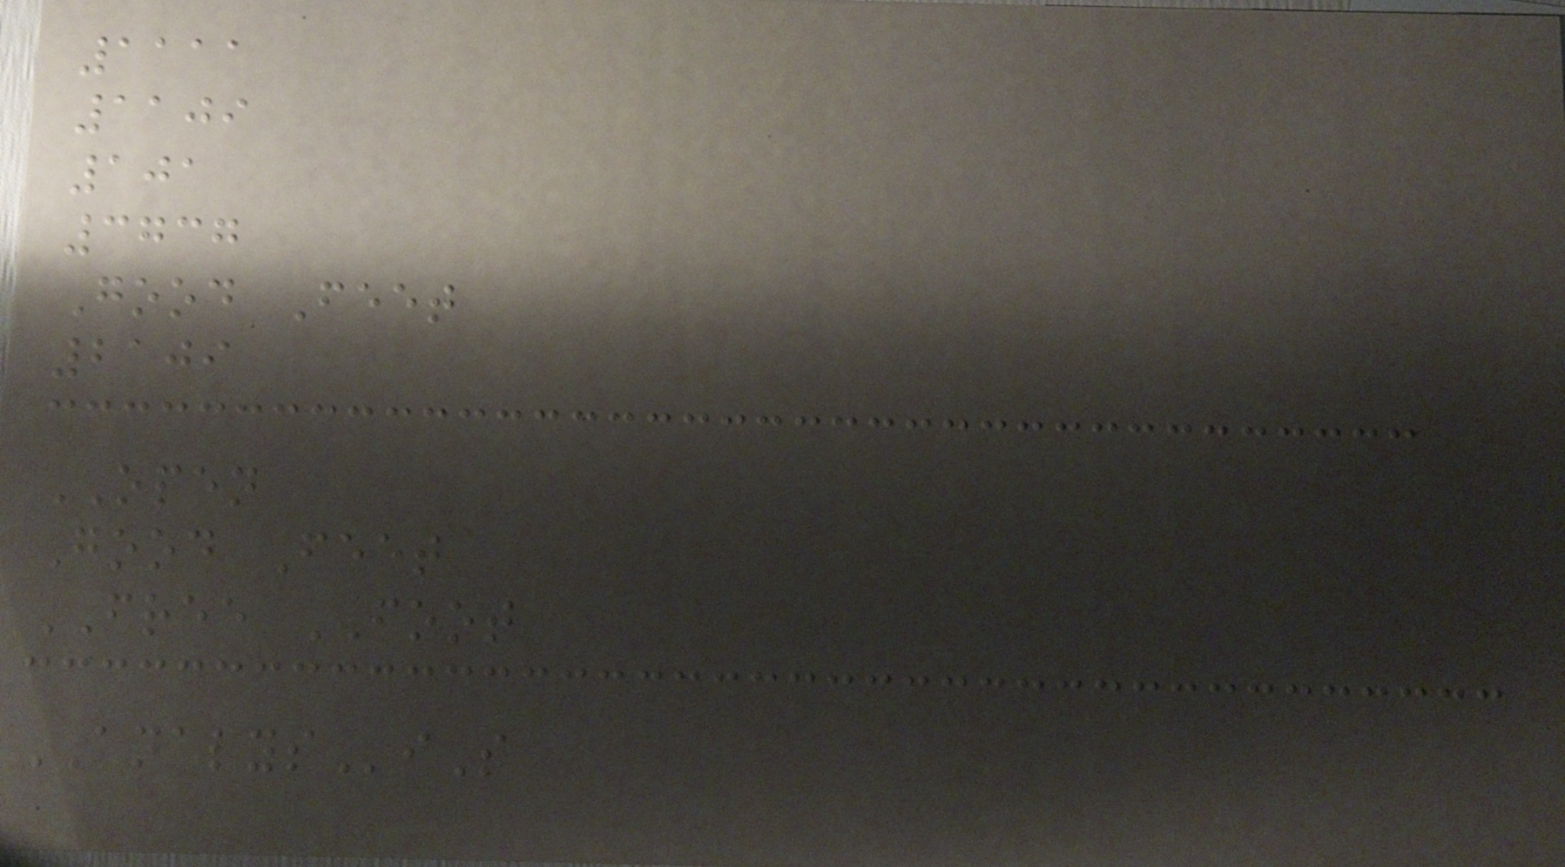1111
1109
101
3737
Good Feet
2109
OPEN
Good Feet
FREE FOOT
ANALYSiS
